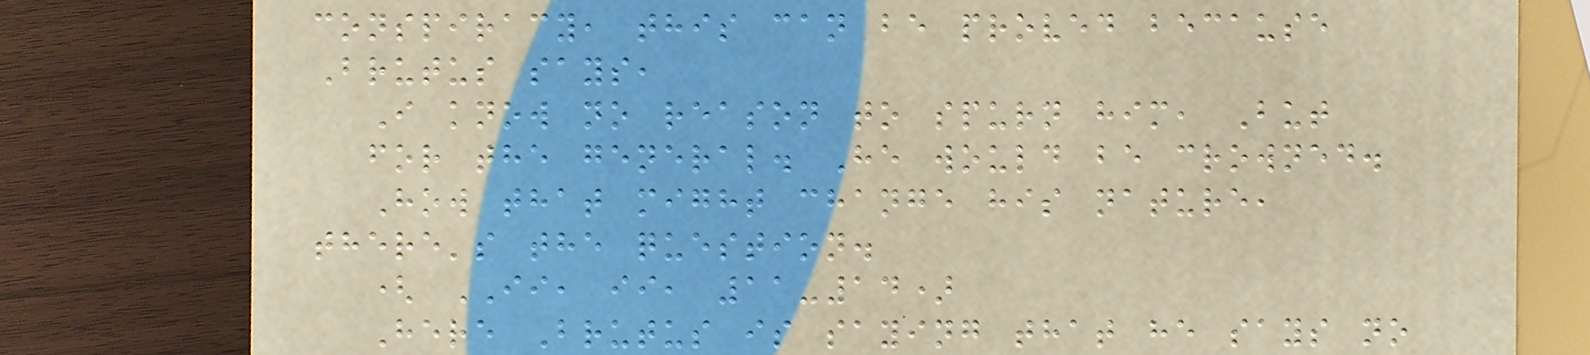conspiracy, this can be proved because
Brutus says,
I know no reason to spurn him, But
for the general. He would be crowned.
How that might change his nature,
there's the question.
( II, ii, 11-14)
Here Brutus is saying that he says no
